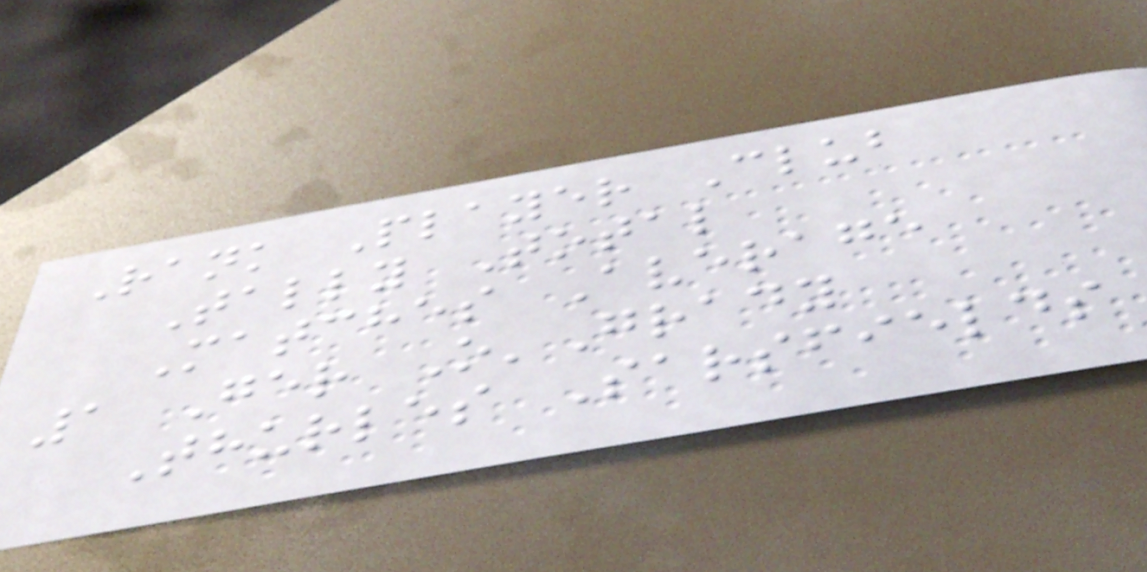Rank Player Club
Tally Total
Matches Average
1 Ger O'Grady
Thurles Sarsfields
